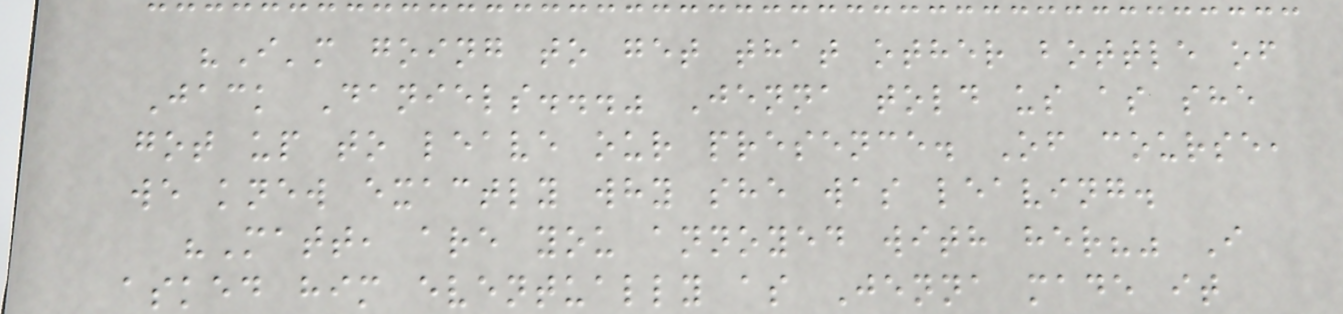"I'm going to get that other bottle of
Jack Daniels..." Jenna told us as she
got up to leave our presence. Of course,
we knew exactly why she was leaving.
"Matt, are you annoyed with her?" I
asked him eventually as Jenna made it
